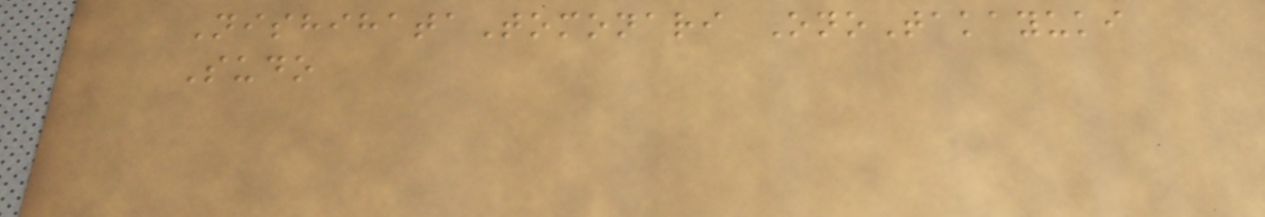NishihataTomonari OnoTakayuki
Sudo
